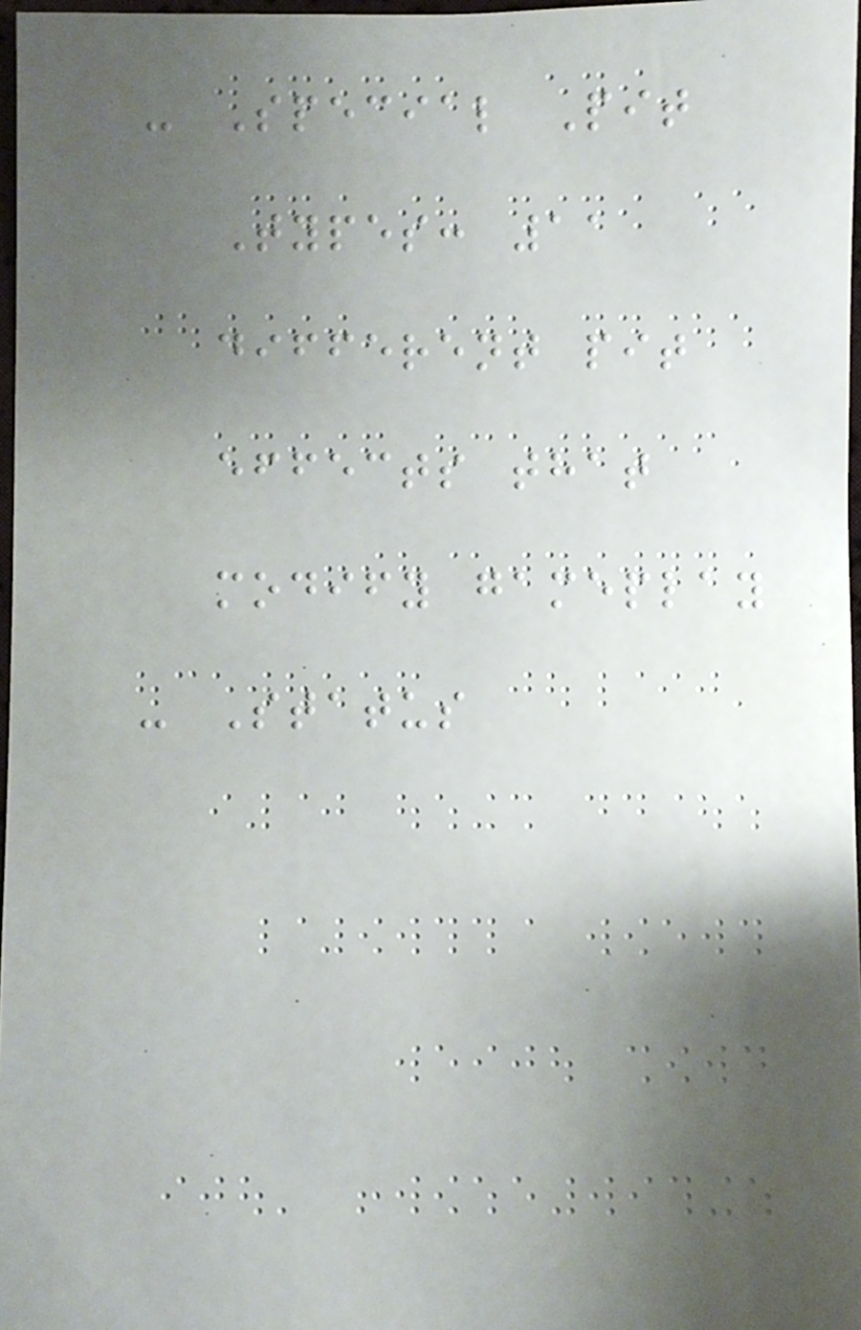- Special Pit
Types: 11
different pit
effects that
modify gameplay
- Status
